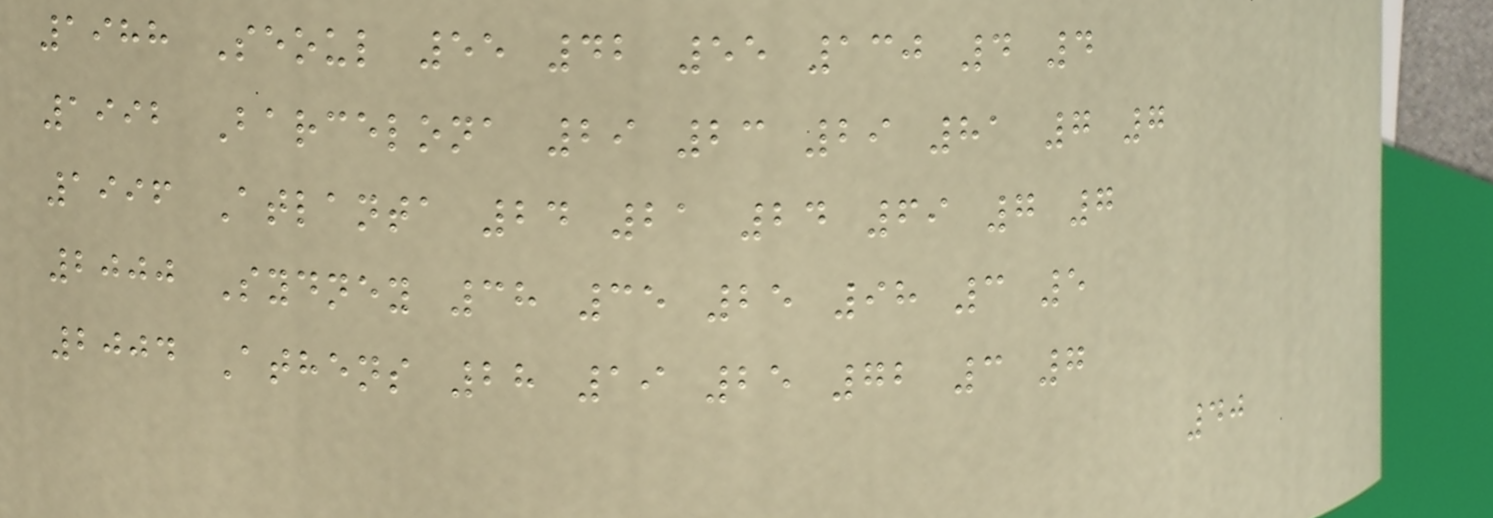1988 Seoul 55 42 55 130 4 4
1992 Barcelona 29 23 29 81 7 7
1996 Atlanta 24 21 24 69 7 7
2000 Sydney 38 35 25 98 3 5
2004 Athens 28 19 25 72 3 7
40
